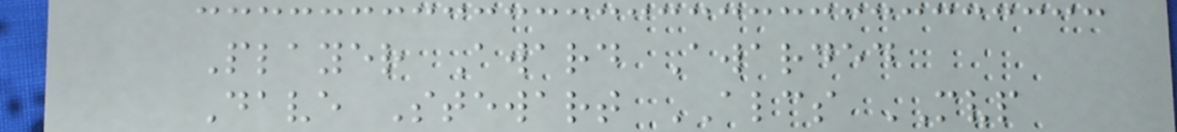Player Award Awarded
Dave Stewart ALCS MVP
